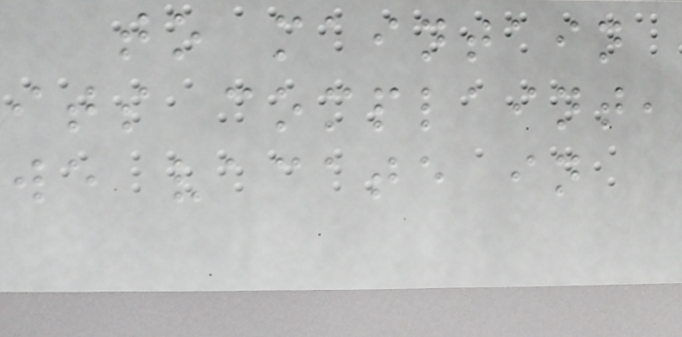to maintain
its complaint,
we vacate in
